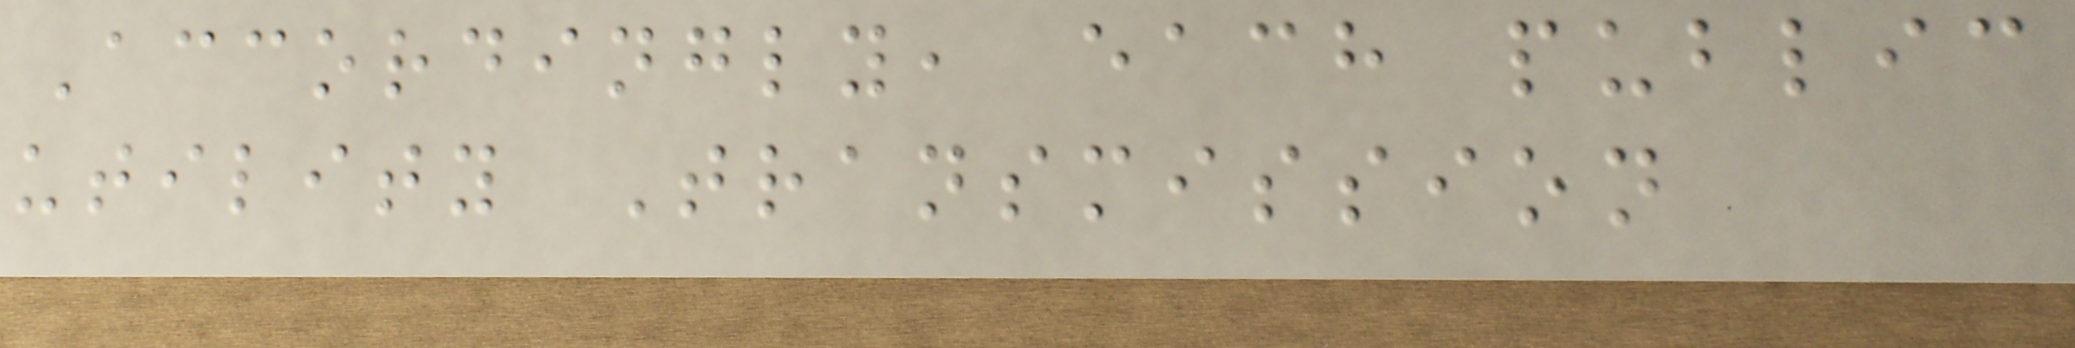Accordingly, each public
utility Transmission
